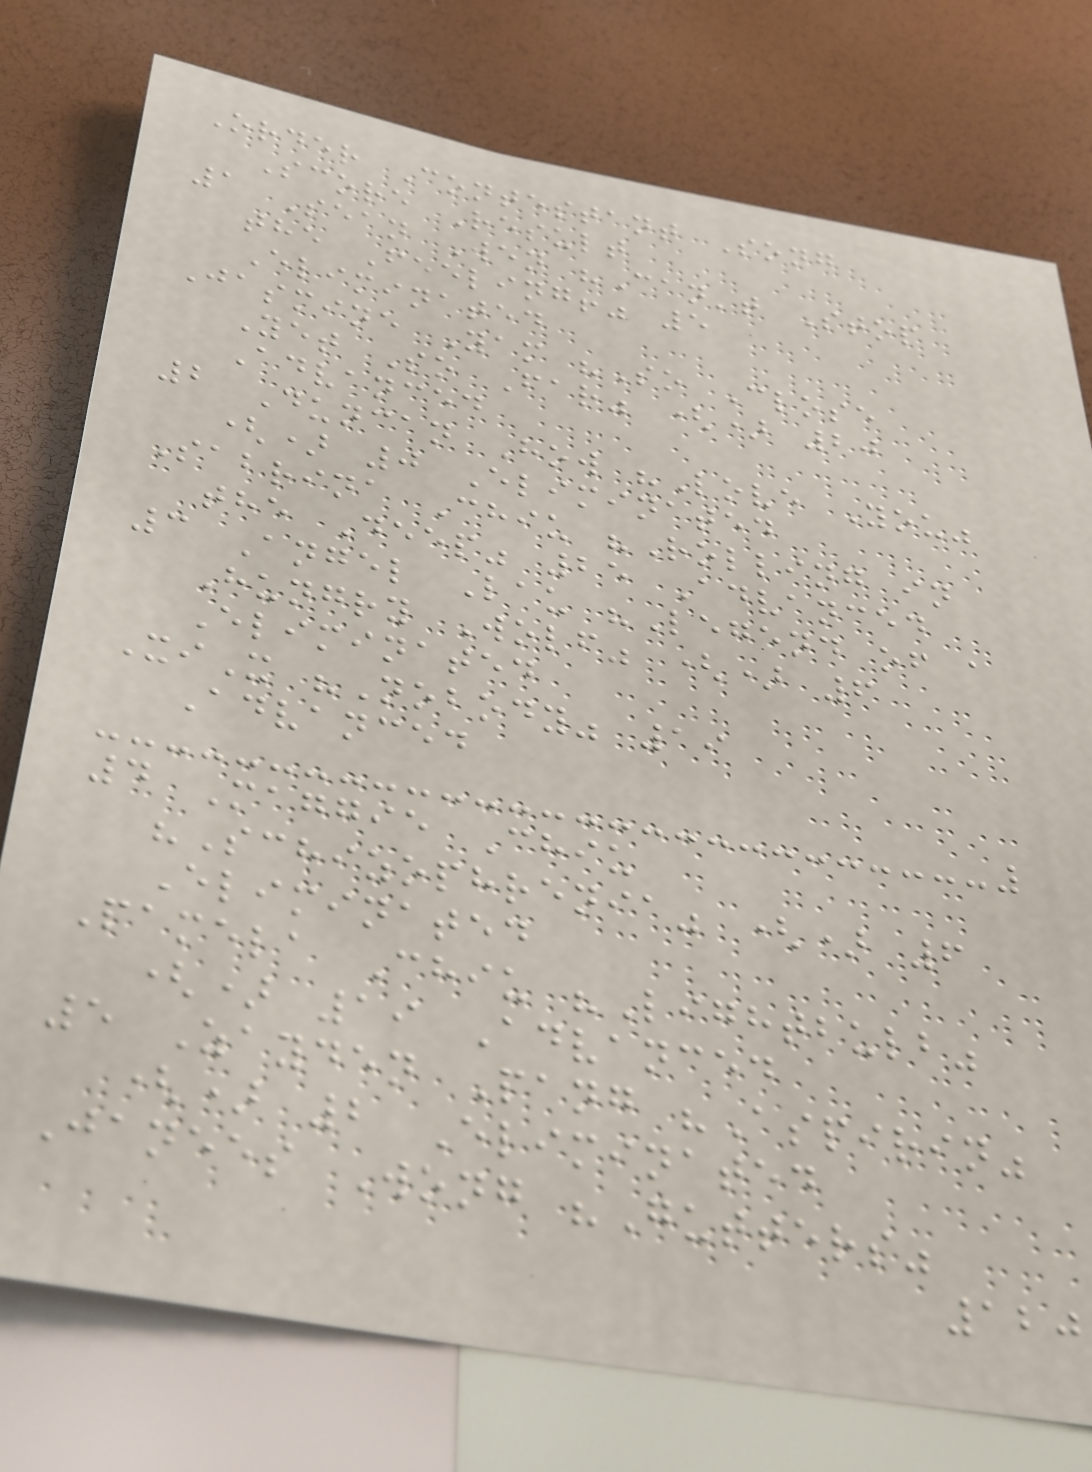Order Contestant Song
Score Result
1 Sean Wen "Can't Stop
the Feeling!" 5
Eliminated
Jasmine Yam "So Close
Yet So Far" () 20
Advanced
2 Duncan How "Love You"
() 0 Eliminated
Sabrina Chiu "Rolling in
the Deep" 25 Advanced
3 Angel Lau "Legend of a
Hungry Wolf" () 6
Eliminated
XiX "Nobody" 19
Advanced
4 Maggie Chiu
"Schizophrenia" () 6
Eliminated
Pamela Chiu "Lightbulb"
() 19 Advanced
5 Zayden Pang "Aspirin"
() 2 Eliminated
Janees Wong "Gutters"
120
